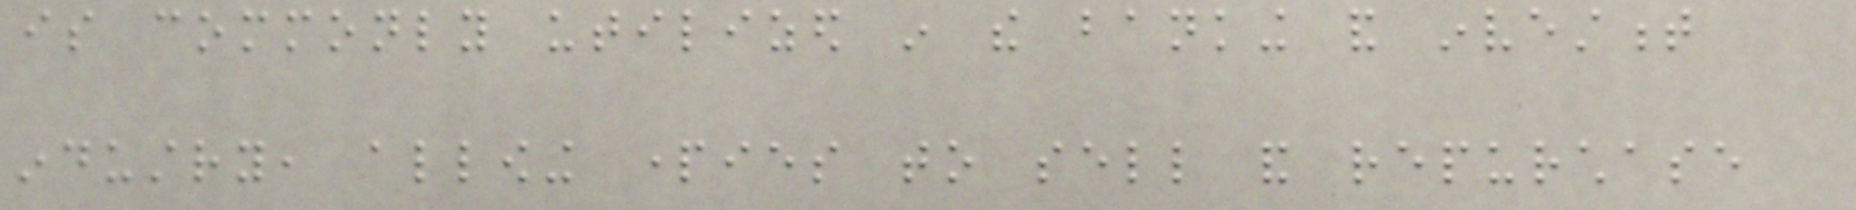is commonly utilized in the banking and investment
industry, allowing parties to sell and repurchase
